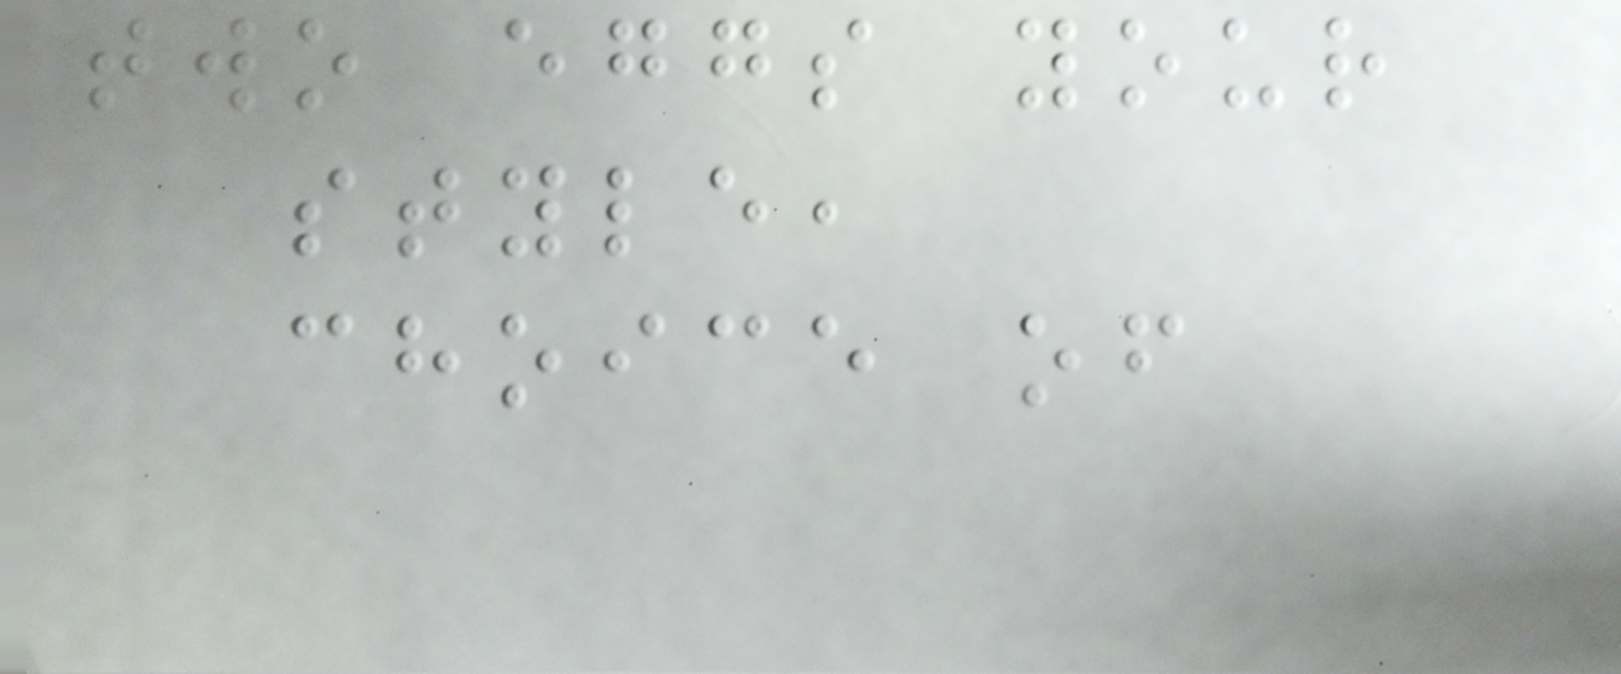two eggs your
style,
choice of
